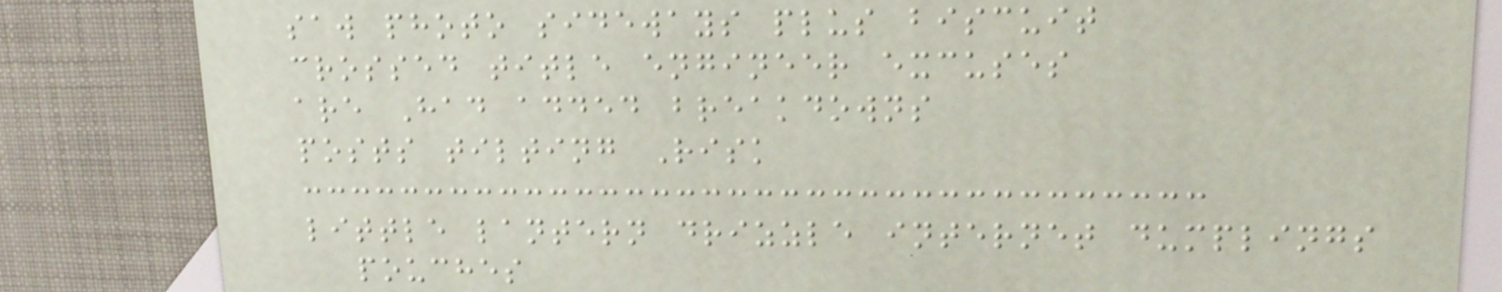saw photo sideways plus biscuit
crossed title engineer excuses
are Had added breakdowns
posts tilting Risk
little lantern drizzle internet dumplings
pouches
